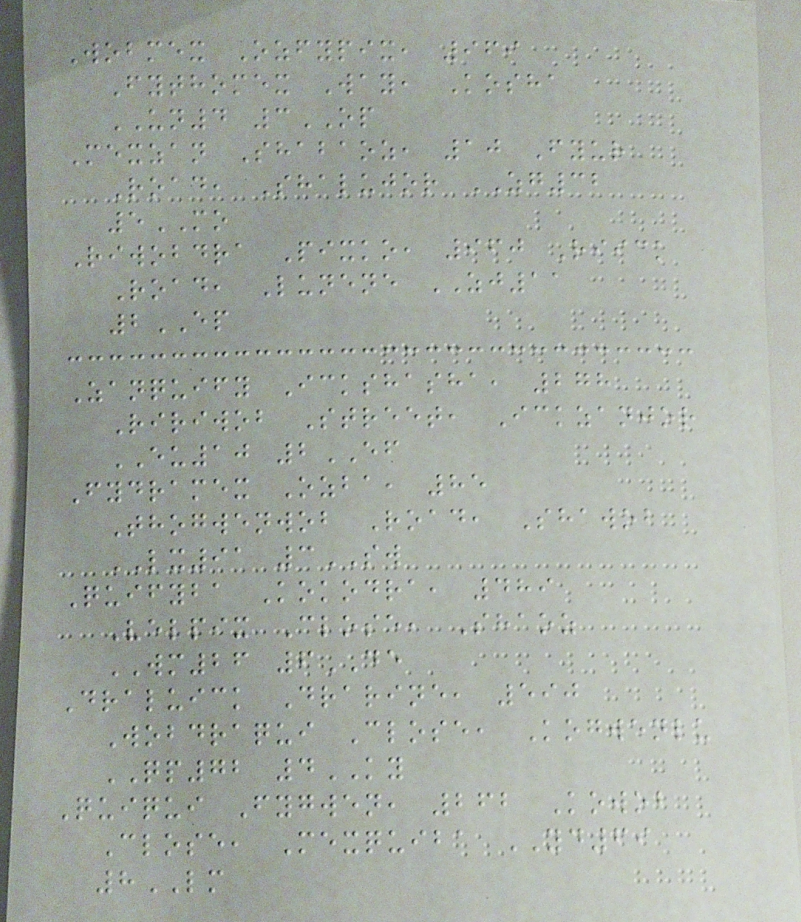Wobmex Ozfypix, 969
Fythomex Way, Kosha
UN4 3OP
Mexzan Shabaoz, 10 Fyur
Road, Shalujor ZG32
5MO
Riwobdra Pixko, 960 Riick
Road, Lunene ZJ11
2EP
Zanquify Ickshasha, 278
Ririwob Street, Ickzanjor
EU10 2EF
Fydramex Ozba, 85
Thogwenwob Road, Shawob
LX91 3SW
Quifyba Kokodra, 489
Velpix Close, Shaoz
WM26 6DE
Draluick Drarine, 590
Wobdraqui Close, Kogwenlu
QP72 4KY
Quiqui Fygwen, 262 Kowob
Close, Mexquiba YD69
8LM
